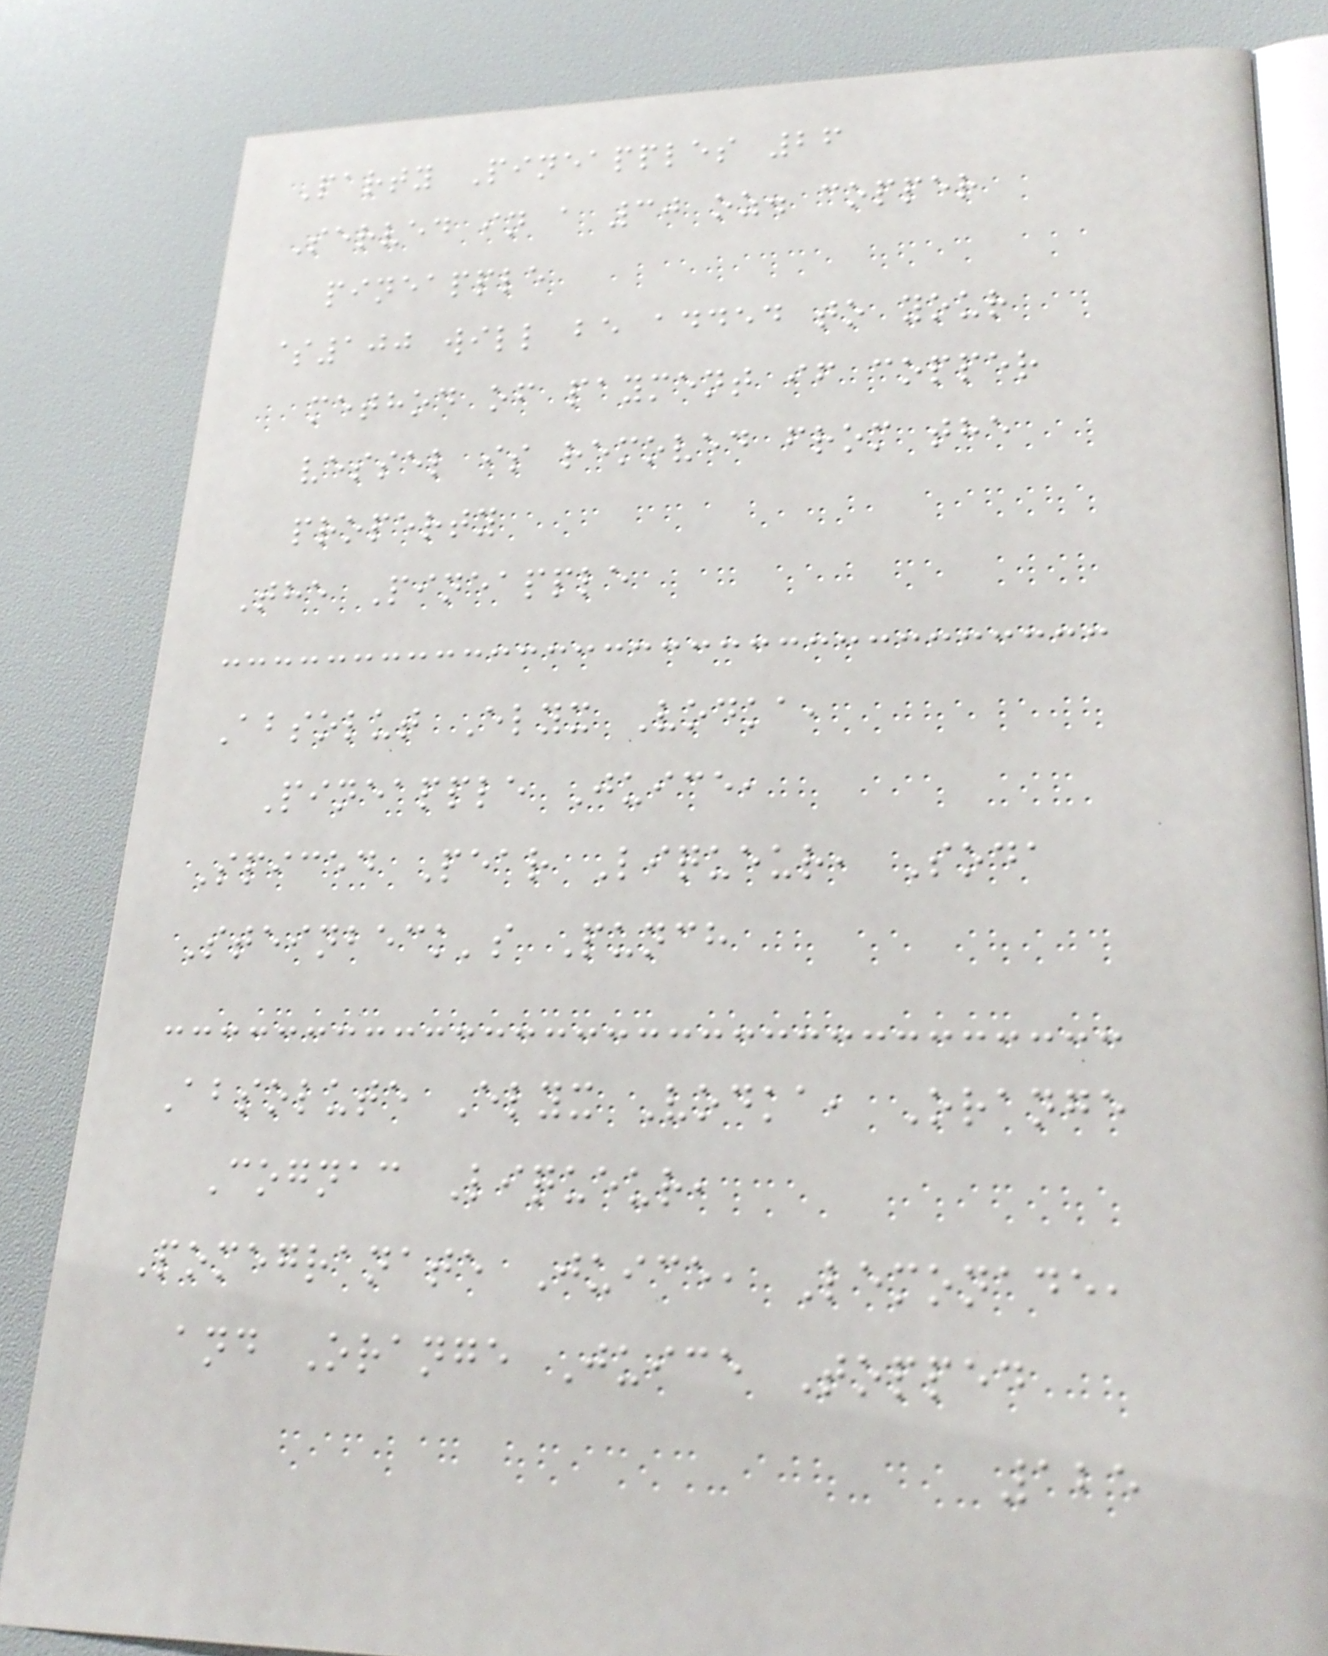Party Pineapples 26
Served in a 30 oz. copper
pineapple
$100 will be added to your
method of payment if copper
vessel is removed from the
property
The Pineapple
Absolut Elyx Vodka,
Pineapple Juice,
Spiced Pear Liqueur, Soda
Steinbeck's Punch
Absolute Elyx Vodka, Orange
Cognac Liqueur,
Pomegranate Juice, Lemonade,
and Orange Juice Topped
125
